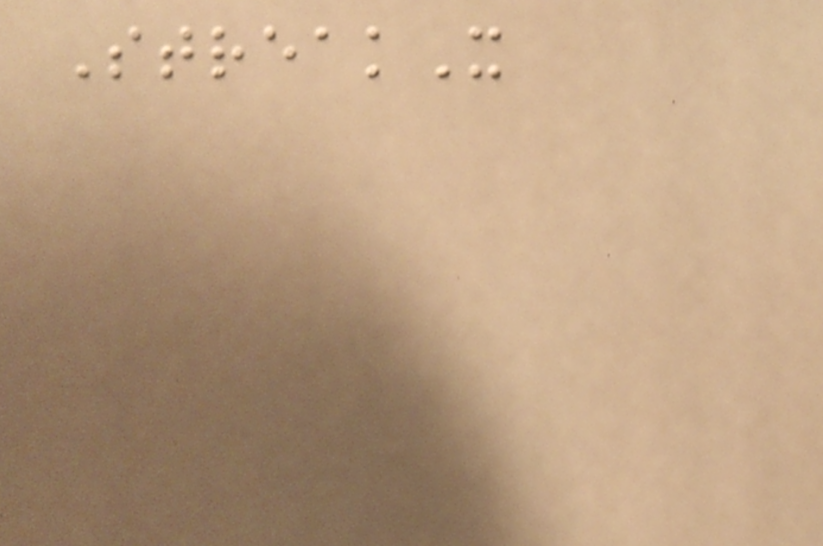StreakX
